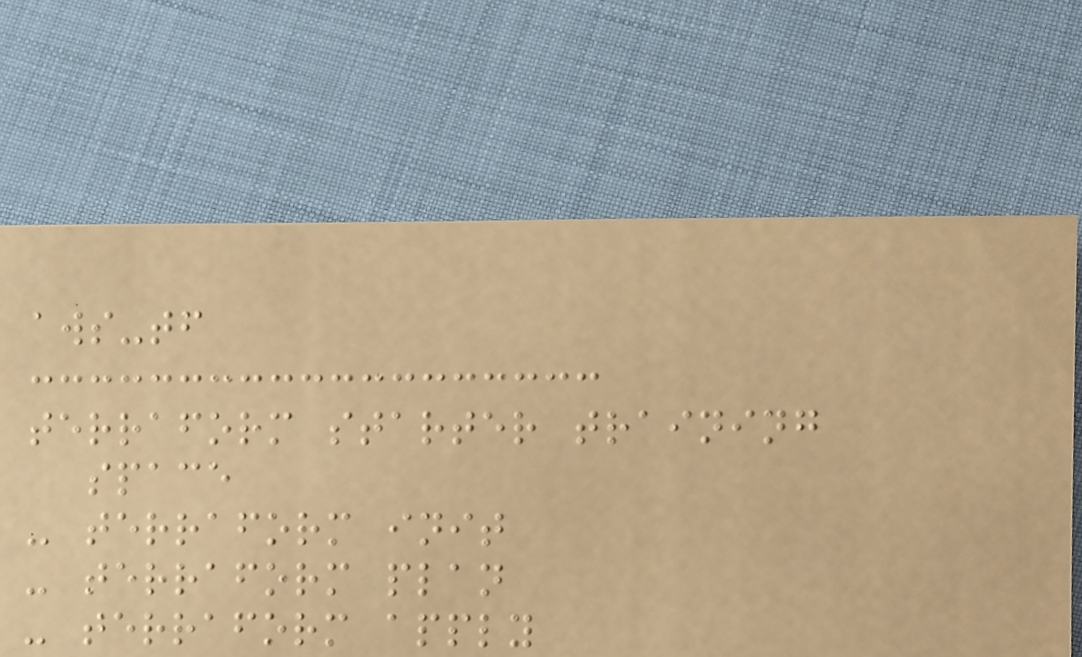aws-tf
terraform starter training
space
- terraform init
- terraform plan
- terraform apply
